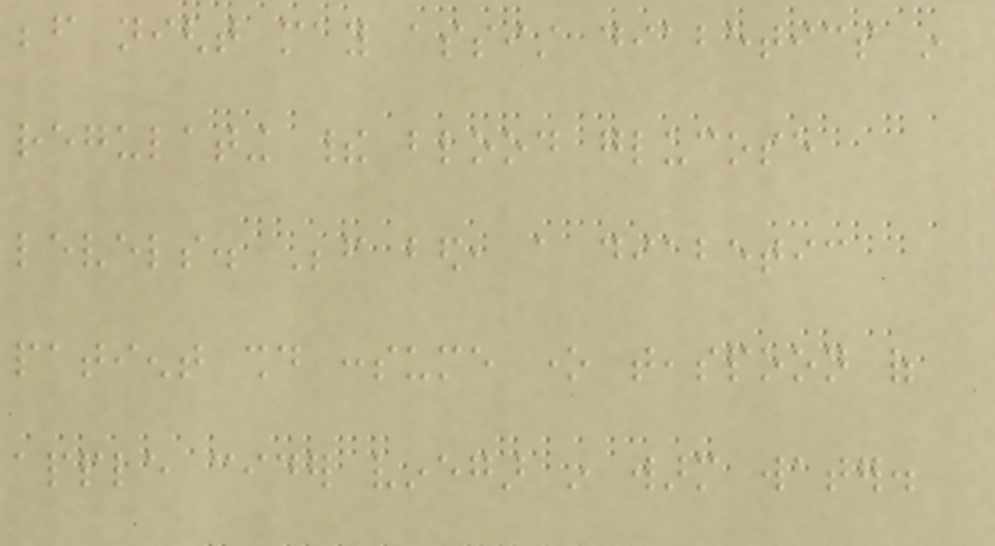before night may assist diabetics in
regulating their blood glucose
levels. Before bed, a diabetic
patient should consume one teaspoon of
apple cider vinegar in warm water.
